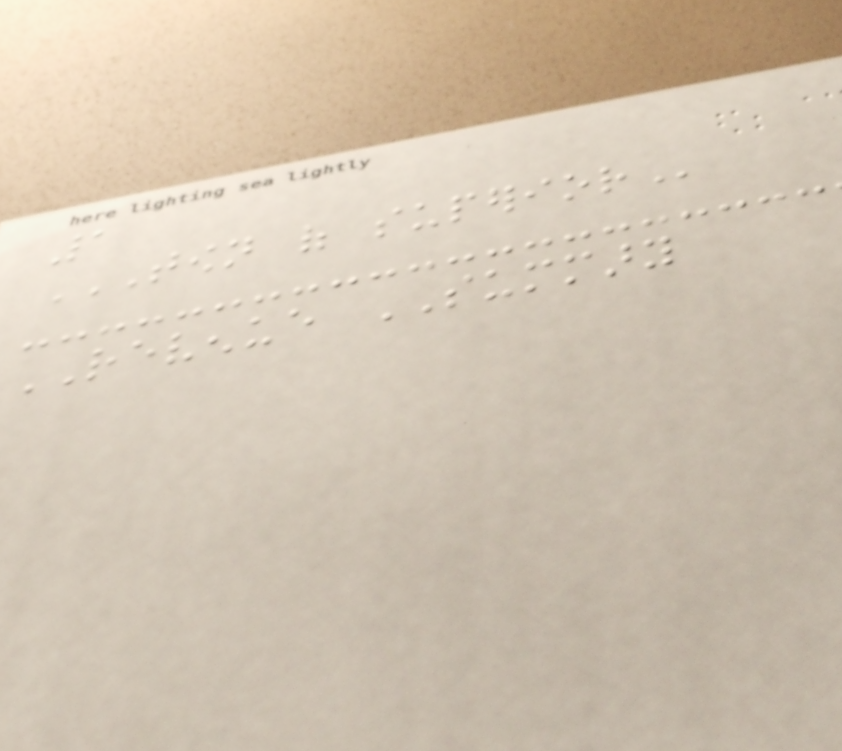1
TOWN OF SUPERIOR
REVENUE SUMMARY
